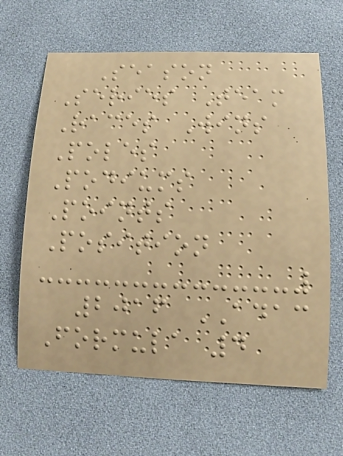Season
Series Team
Races Wins
Poles
Podiums
Points
Position
2016 ADAC
Formula 4
